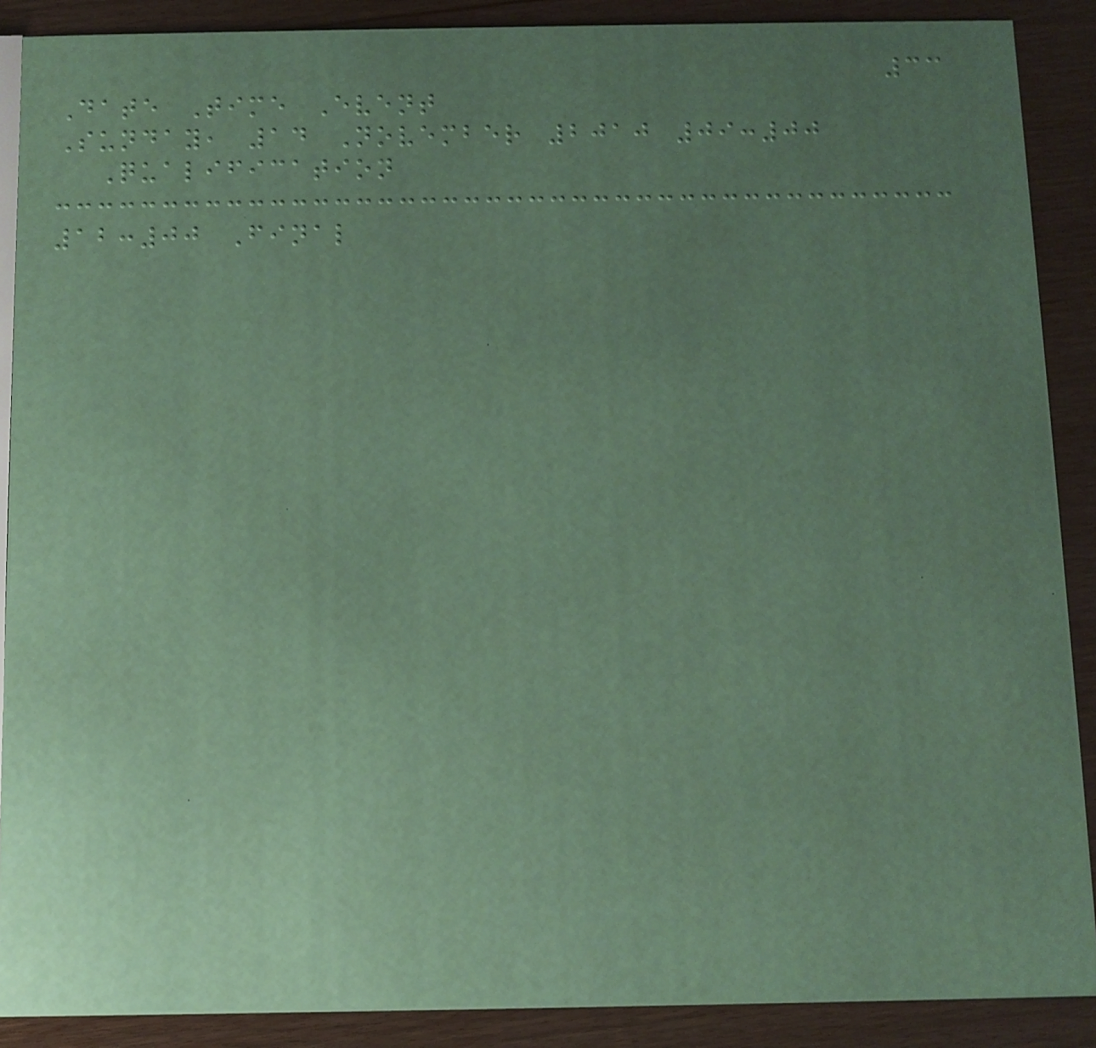33
Date Time Event
Sunday, 14 November 2010 09:00
Qualification
12:00 Final
